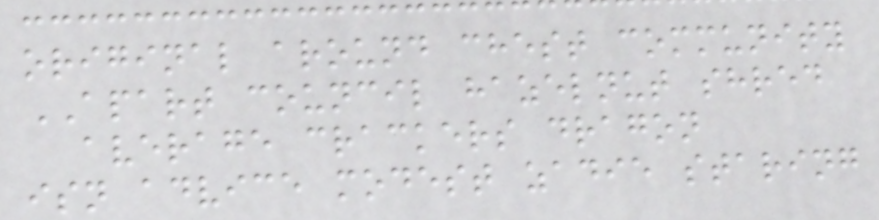original around chest community
APART council hazelnut shred
average crackers dragon
isn advice modest zadie staring
